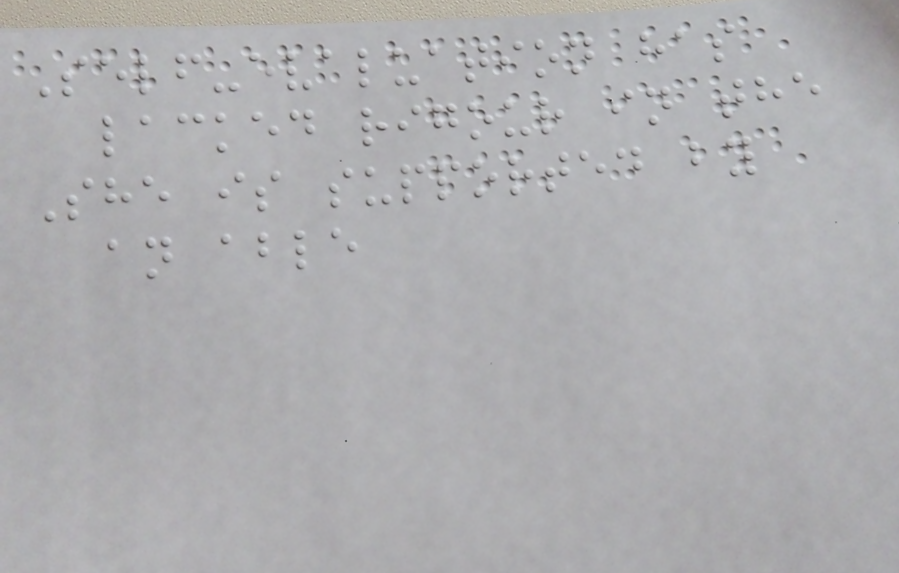Self-evaluation has
lacked rigour in the
She is supported by
an able
